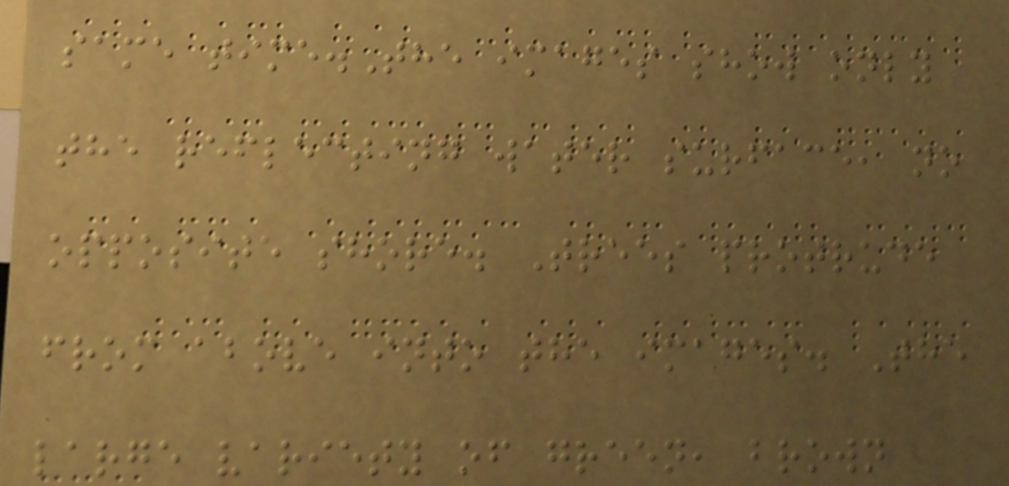same time.The images show only
the reflecting water surface, no
opposite shore. Trees protrude
from above into the images. The
large variety of green, brown
